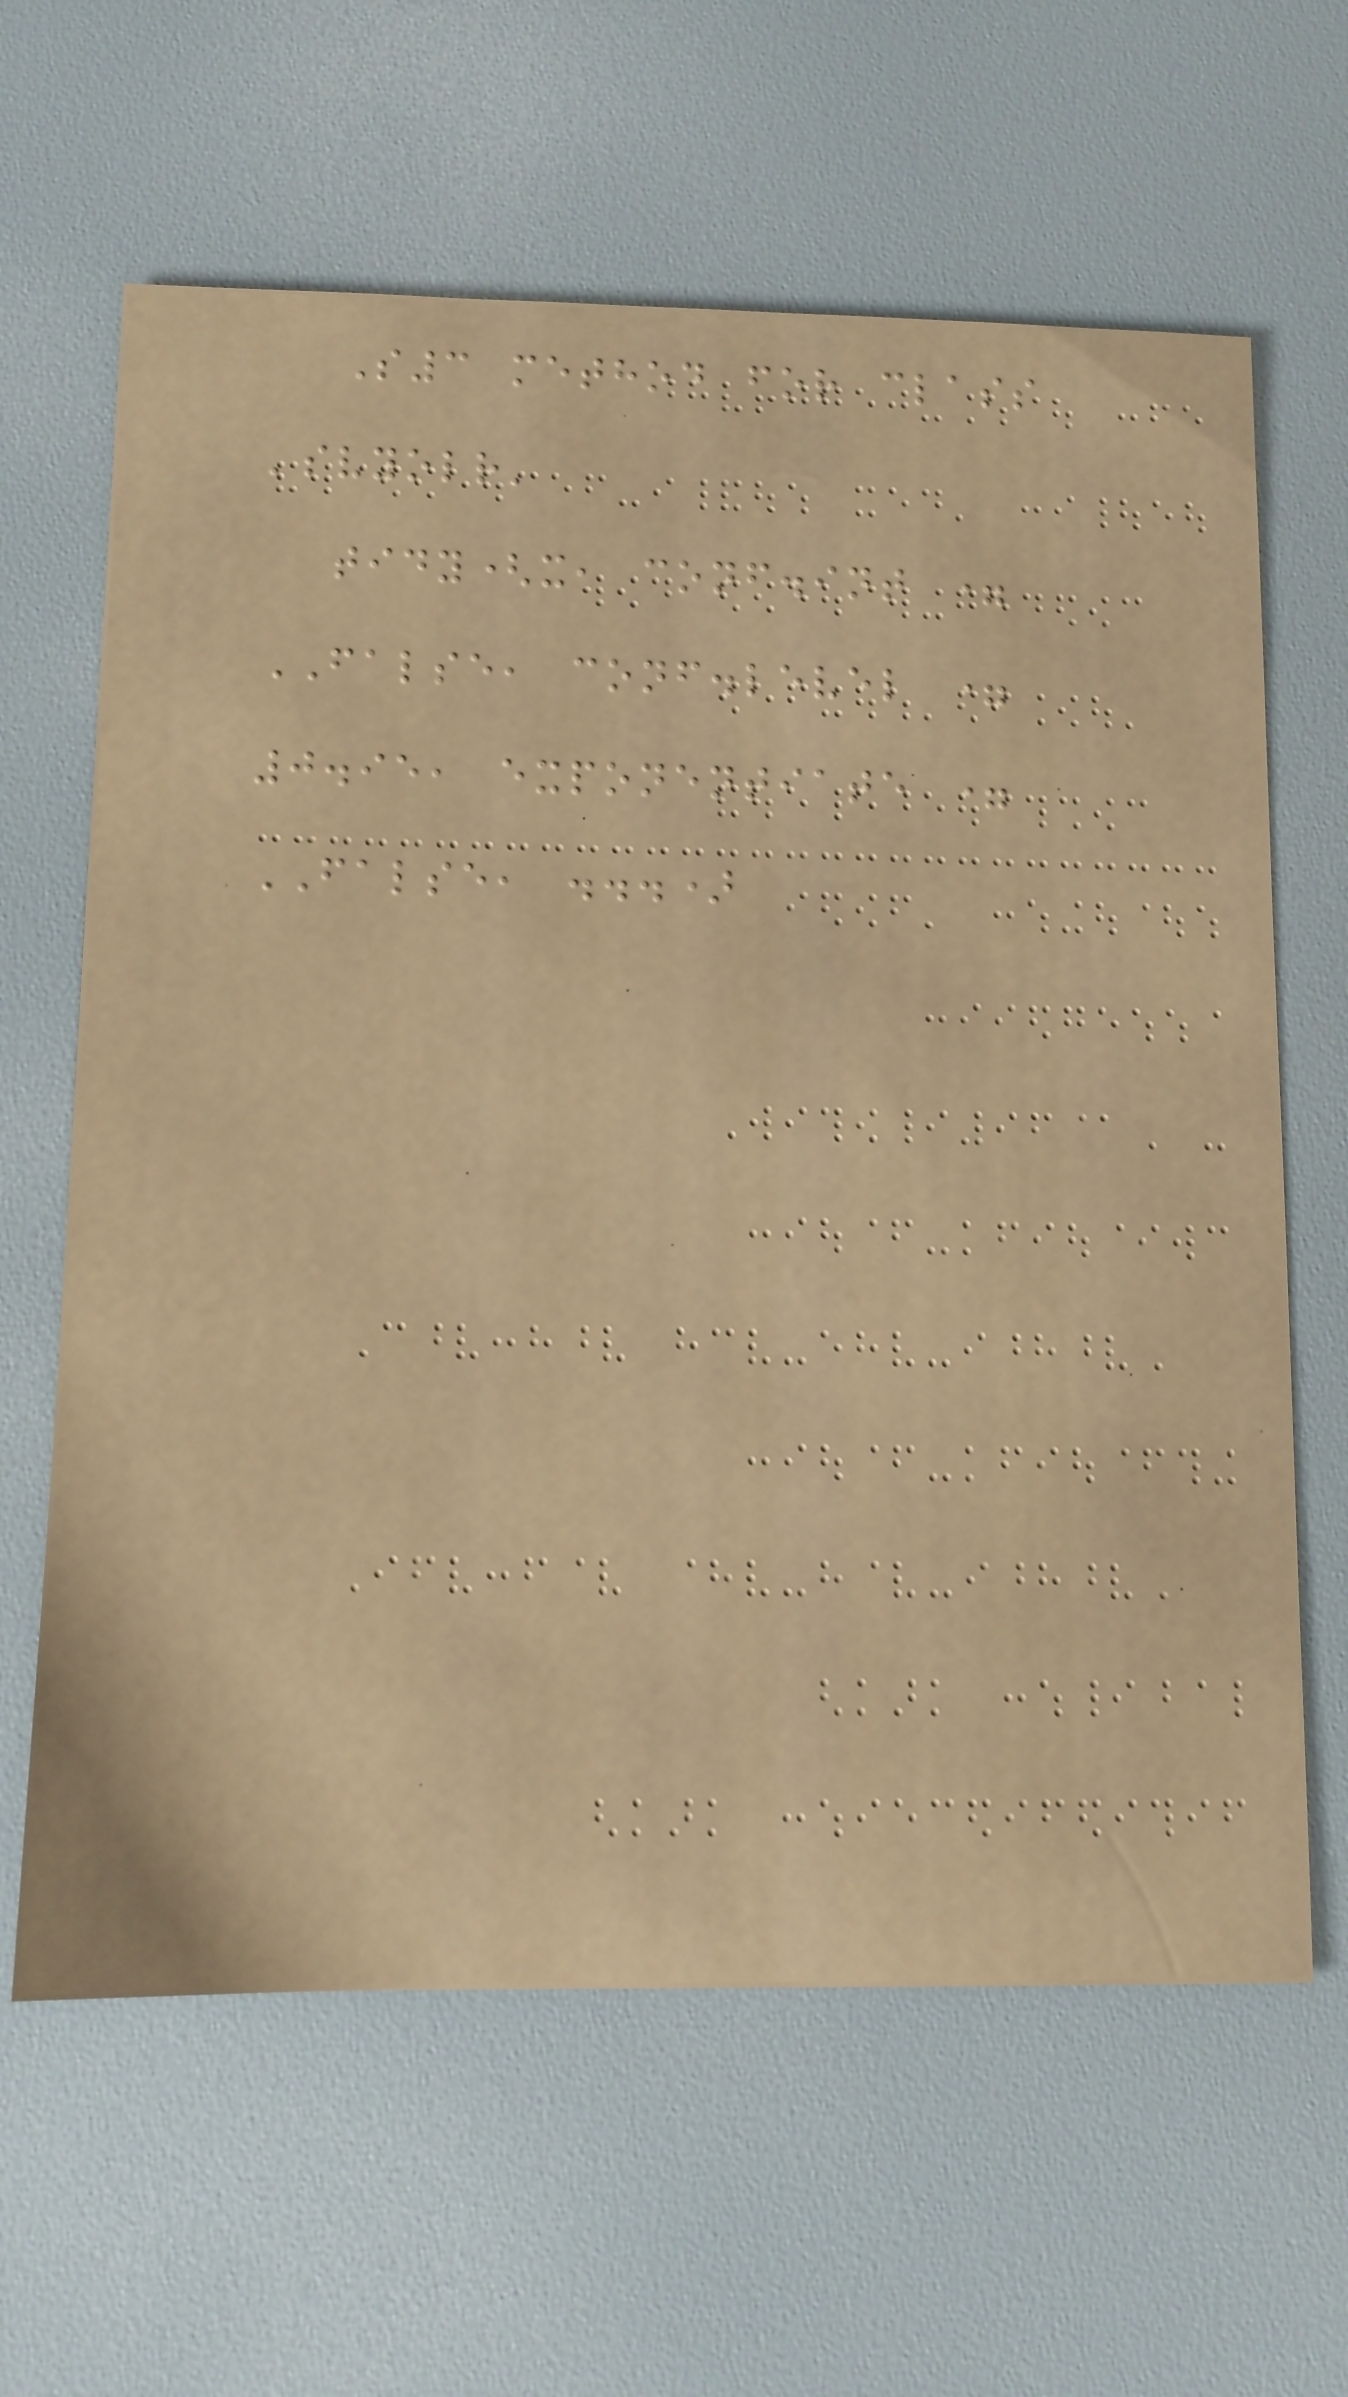S3 method for class
'svyolr'
tidy(x, conf.int =
FALSE, conf.level =
0.95, exponentiate =
FALSE, ...)
